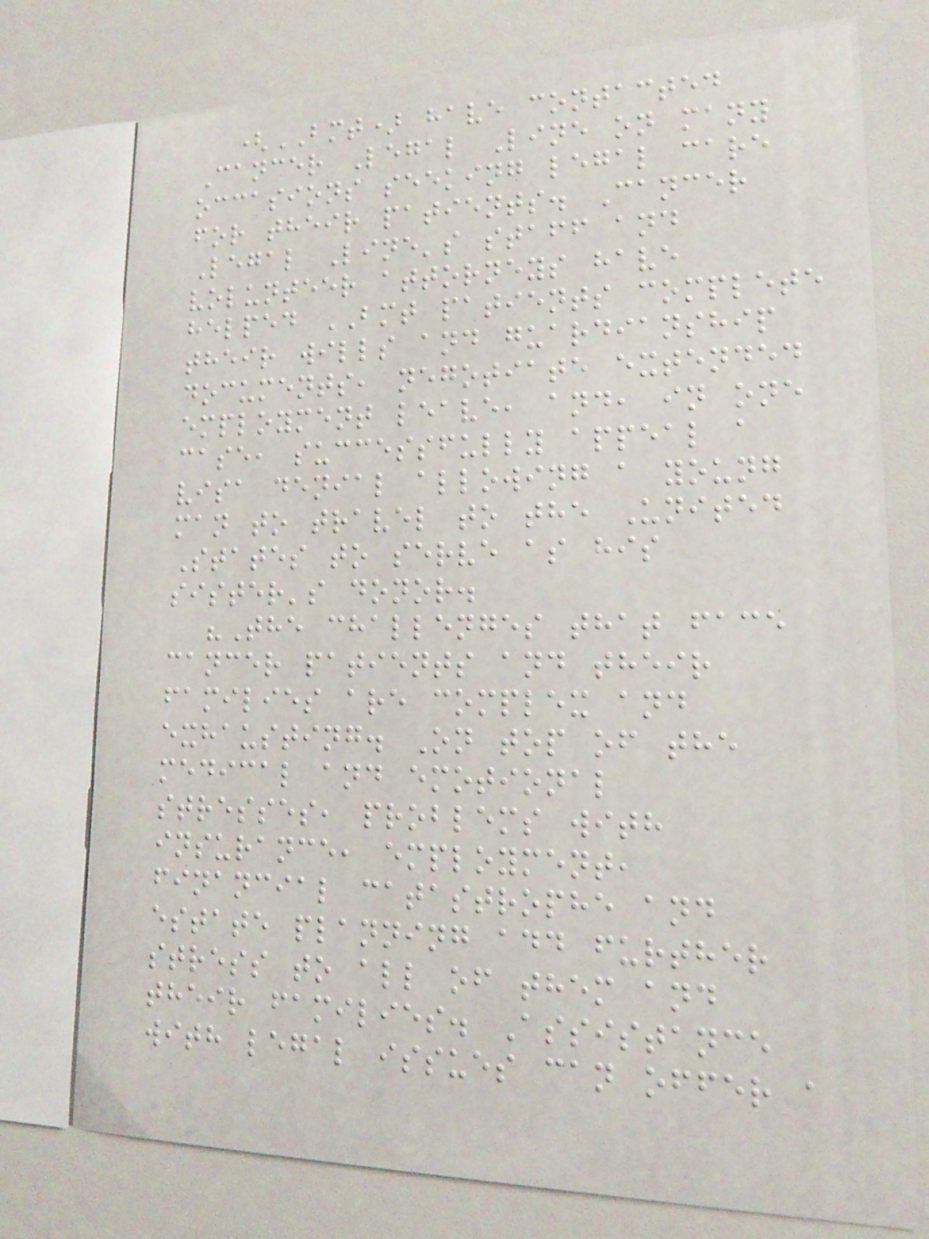(BMT) have contacted
Cancer Legal Line on many
occasions seeking legal care
for their patients. Cancer
Legal Line's staff and
volunteer attorneys have
helped BMT patients complete
their wills and guardianship
documents, negotiate extended
employment leave, and, in one
case, successfully appeal a
visa denial allowing a young
man to travel to the United
States to serve as his
sister's donor.
"The challenges that face
cancer patients and their
families are complex and
exhausting. On top of the
medical and emotional
stresses, problems with
insurance, employment,
financial catastrophe and
estate planning add further
stress to all of them and
their families. Assistance
with legal issues can offer a
